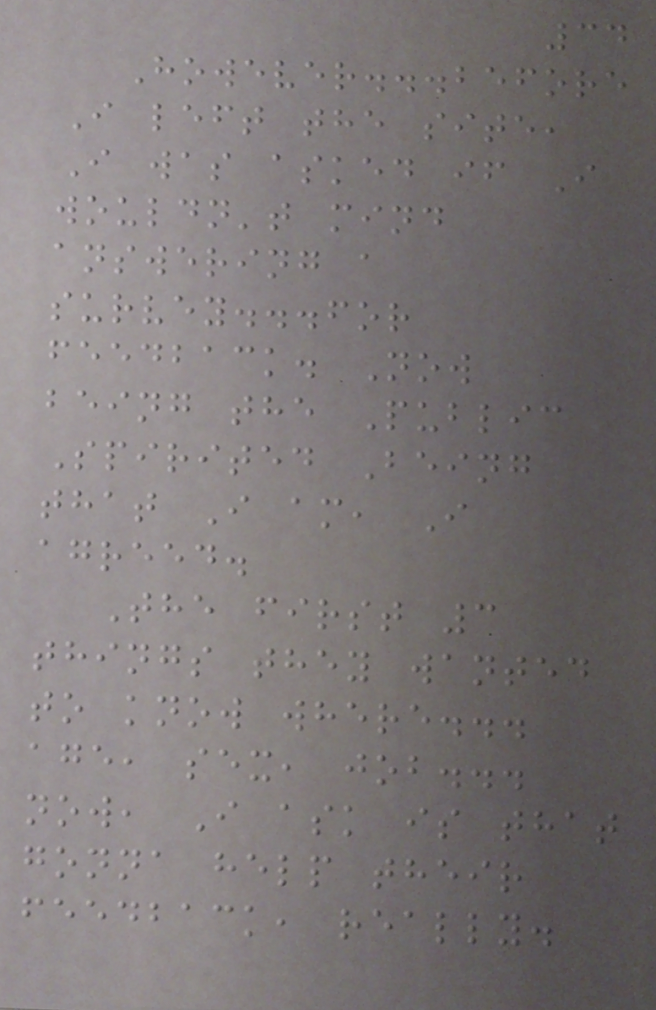34
However...before
I left the site,
I was asked if I
wouldn't mind
answering a
survey...for
feedback. Now
being the Public
Spirited Being
that I am, I
agreed.
The first 3
things they wanted
to know where...
age, sex, job...
now, I ask is that
gonna help their
feedback, really.
